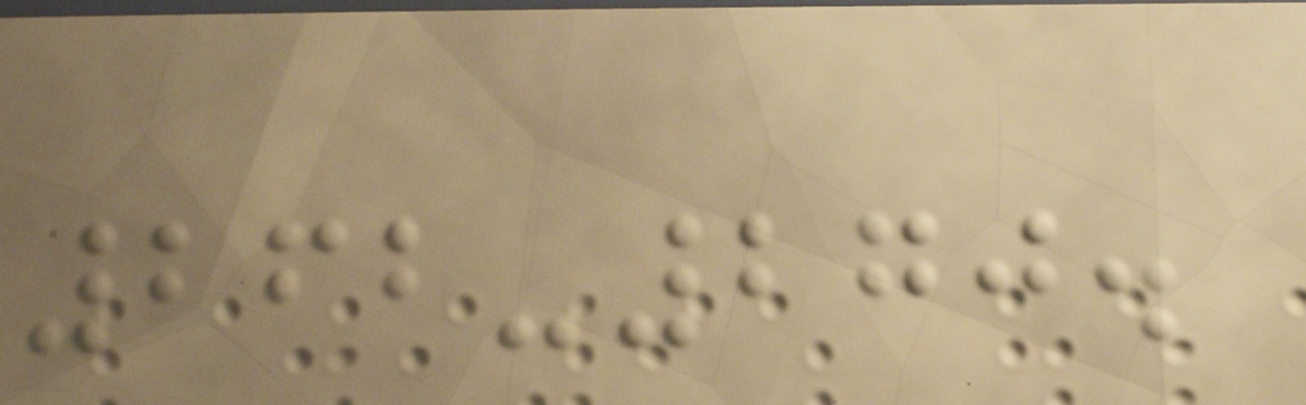262-270.
